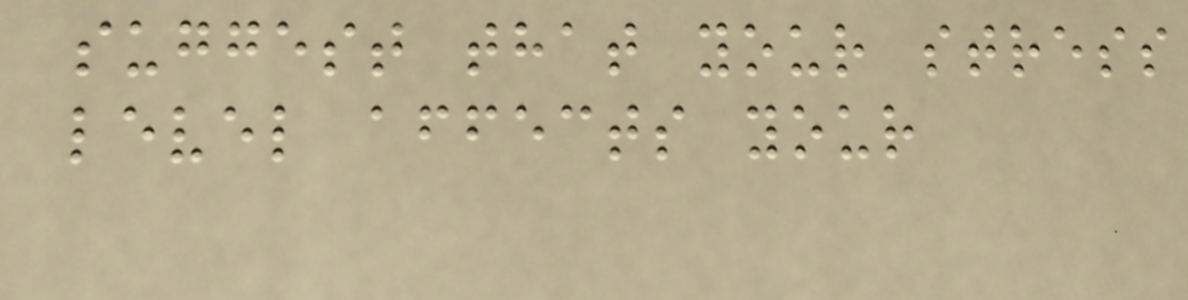suggest that your stress
level affects your
